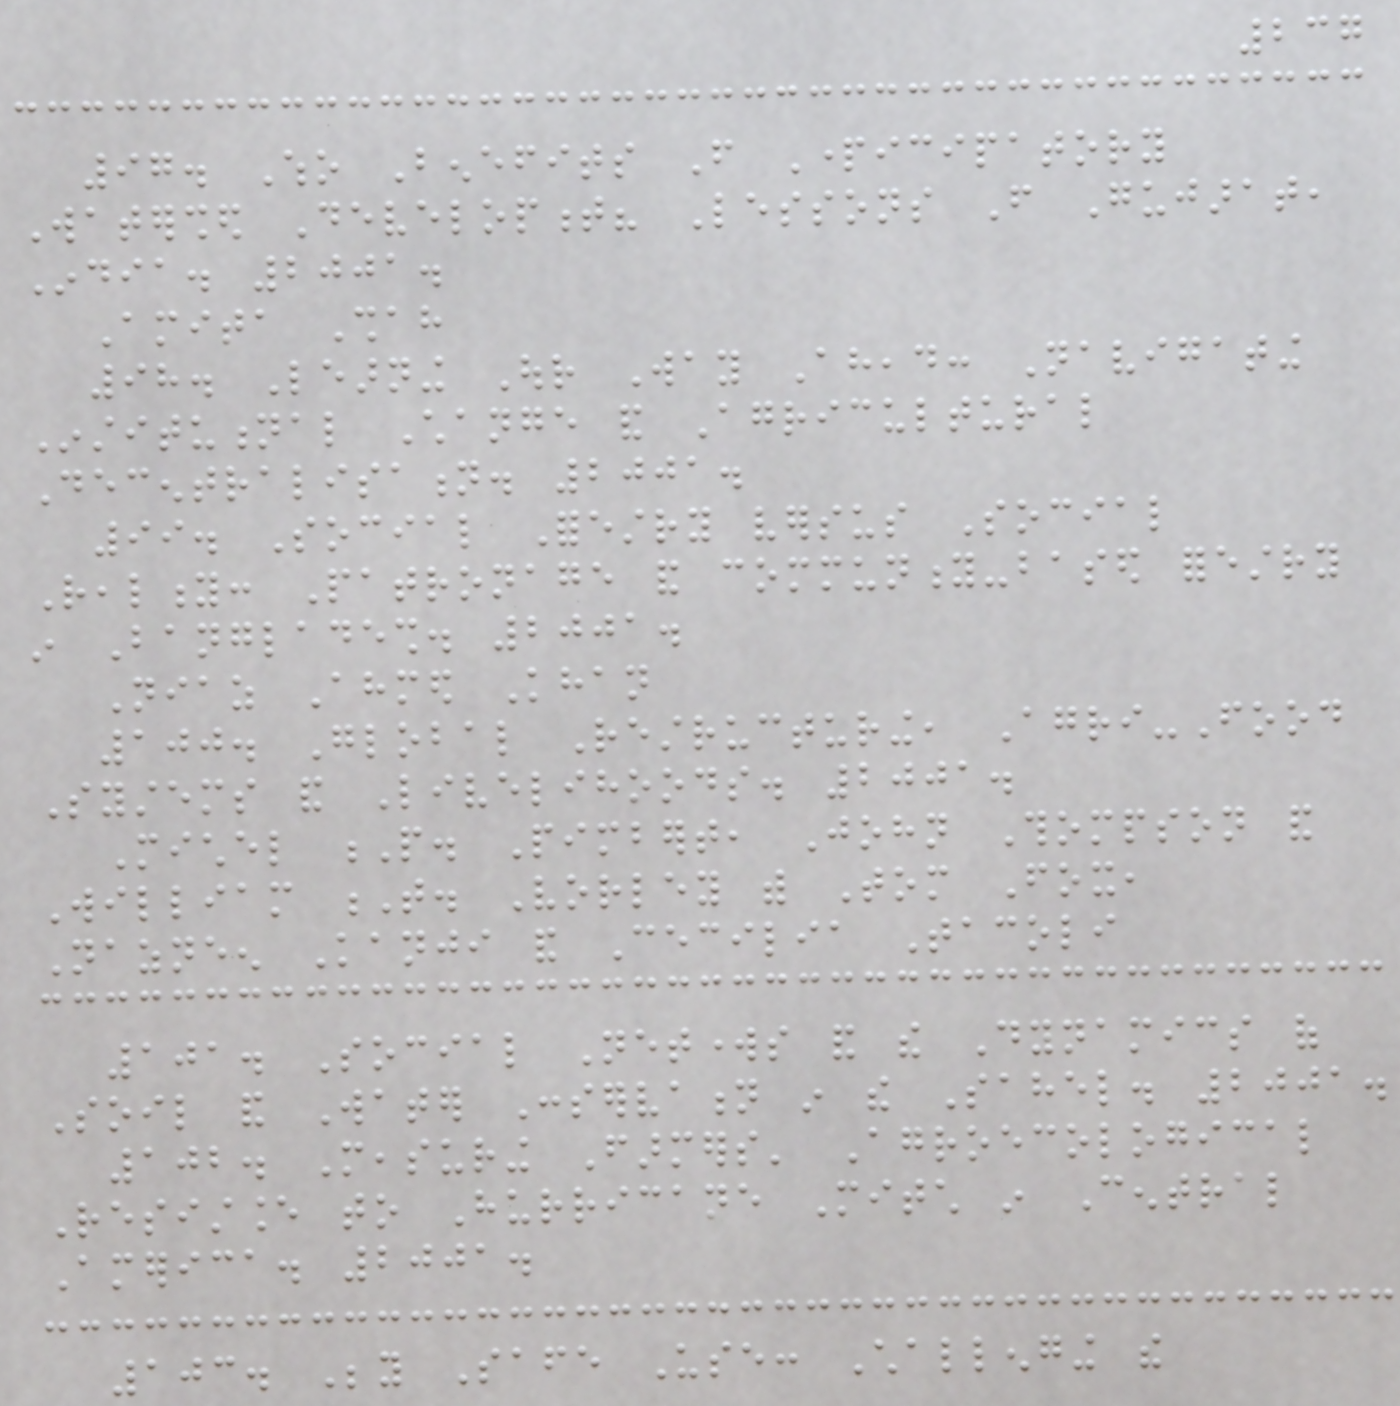237
97. Who Benefits From Participatory
Watershed Development? Lessons From Gujarat,
India. 2001.
Amita Shah
98. Learning Our Way Ahead: Navigating
Institutional Change and Agricultural
Decentralisation. 2001.
99. Social Forestry versus Social
Reality: Patronage and community-based forestry
in Bangladesh. 2001.
Niaz Ahmed Khan
100. Global Restructuring, Agri-Food
Systems and Livelihoods. 2001.
Michel P. Pimbert, John Thompson and
William T. Vorley with Tom Fox,
Nazneen Kanji and Cecilia Tacoli
101. Social Networks and the Dynamics of
Soil and Water Conservation in the Sahel. 2001.
102. Measuring Farmers' Agroecological
Resistance to Hurricane Mitch in Central
America. 2001.
103. Beyond Safe Use: Challenging the
